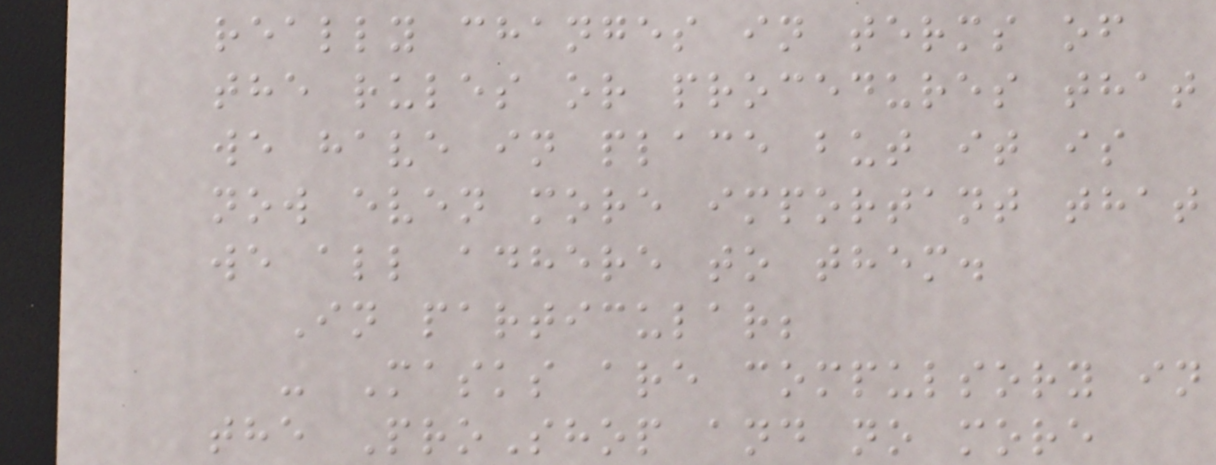really changes in terms of
the rules or procedures that
we have in place but it is
now even more important that
we all adhere to them.
In particular;
- Masks are compulsory in
the ProShop and no more
